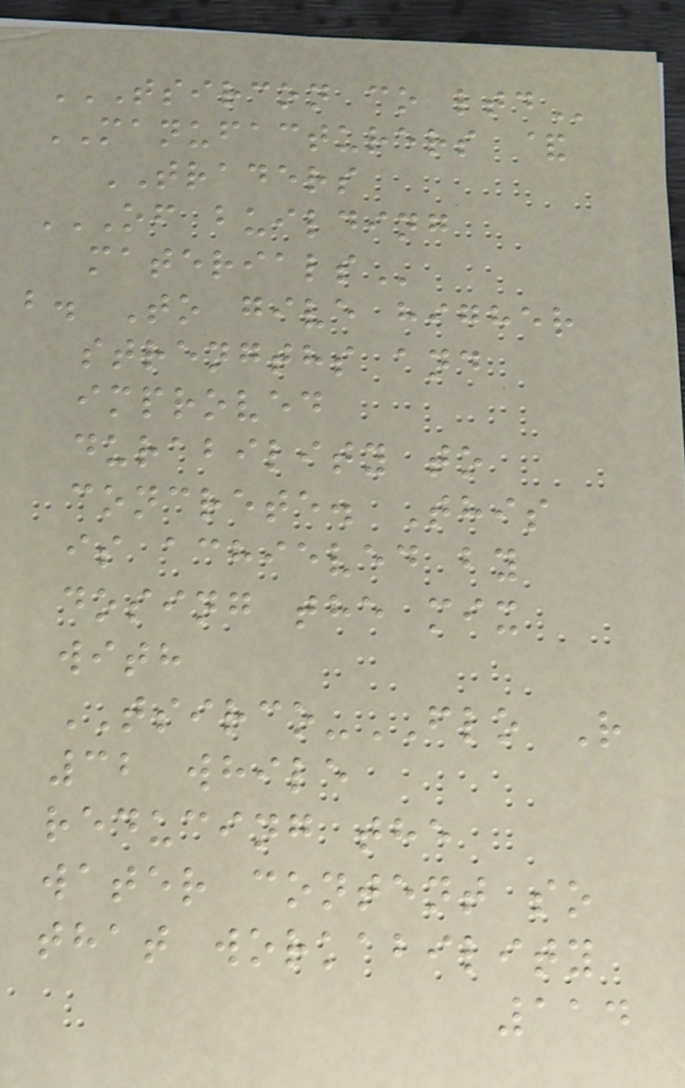TSIRCON CO LTD
MANUFACTURERS &
TRADERS
OF BUILDING
MATERIALS
b. To give higher
strengths and
improved
durability to
concrete. This
is achieved by
dosing the mix
with
TSIRCO-FLO R
32 while
reducing the
water content so
that workability
114
